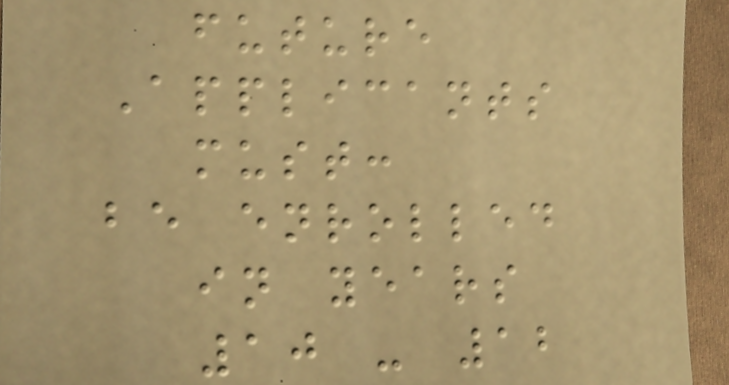future
Applicants
must:
be enrolled
in years
10 - 12
